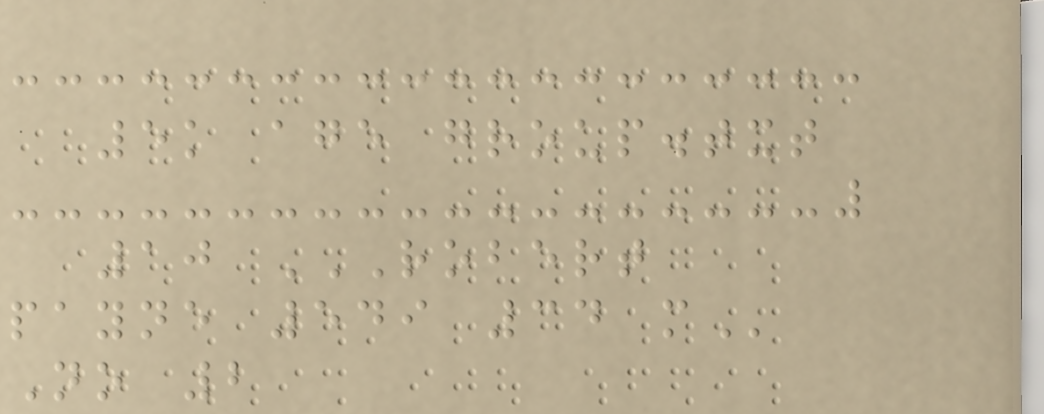5k age group.txt
10 ROBERT
PAYNE 549 34 M
No 2
